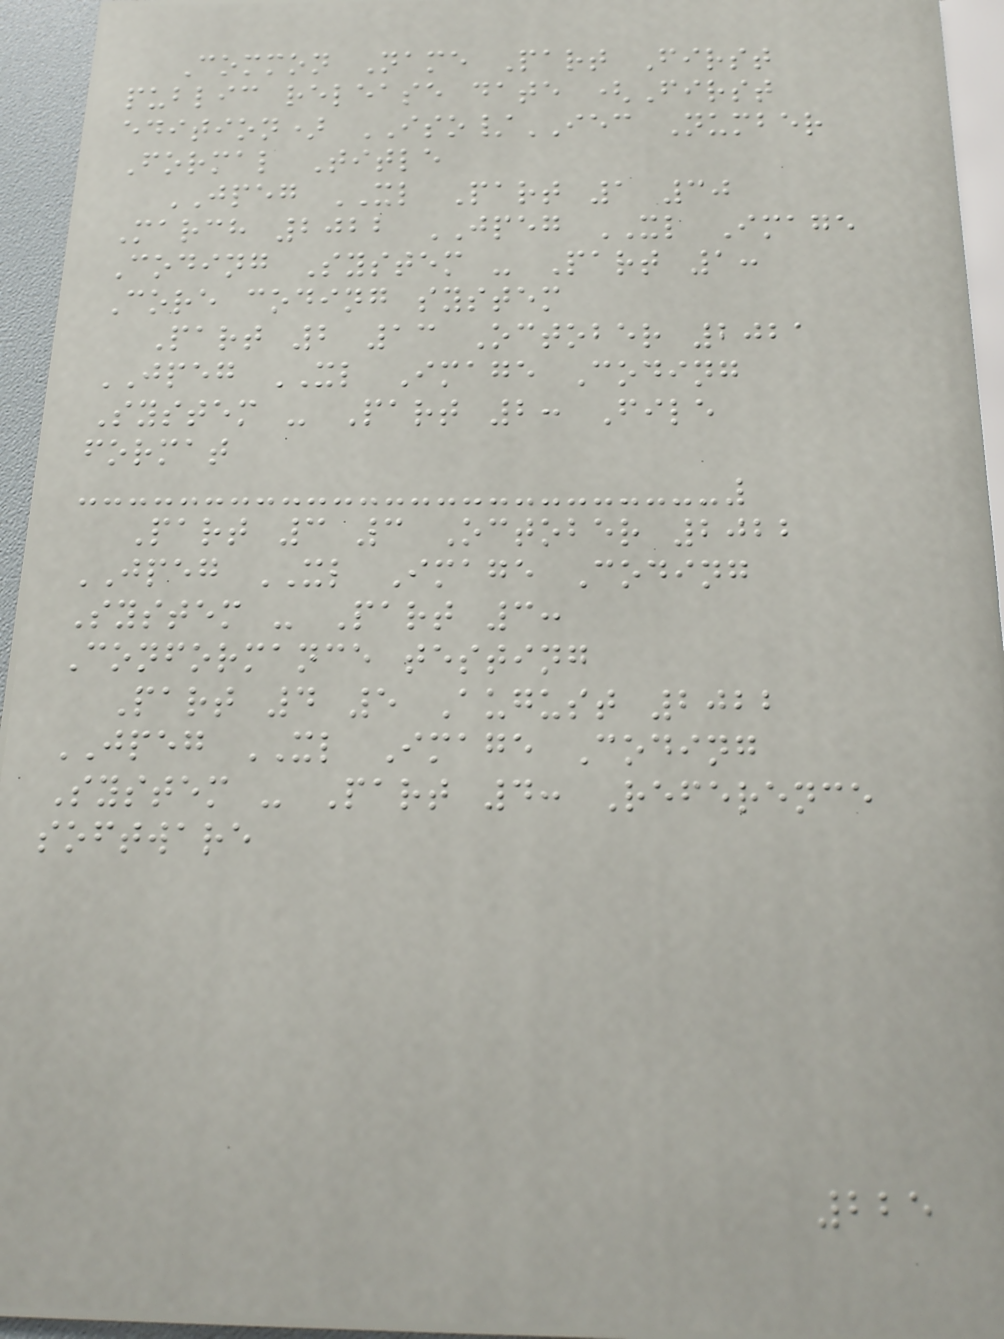Common Name Part First
public release date (First
edition) ISO/IEC Number
Formal Title
JPEG XL Part 1 30
March 2022 JPEG XL Image
Coding System - Part 1:
Core coding system
Part 2 13 October 2021
JPEG XL Image Coding
System - Part 2: File
format
Part 3 3 October 2022
JPEG XL Image Coding
System - Part 3:
Conformance testing
Part 4 5 August 2022
JPEG XL Image Coding
System - Part 4: Reference
software
225
